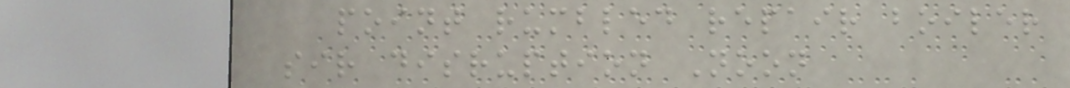point rumbled repair boiler
sir disruption Noon
